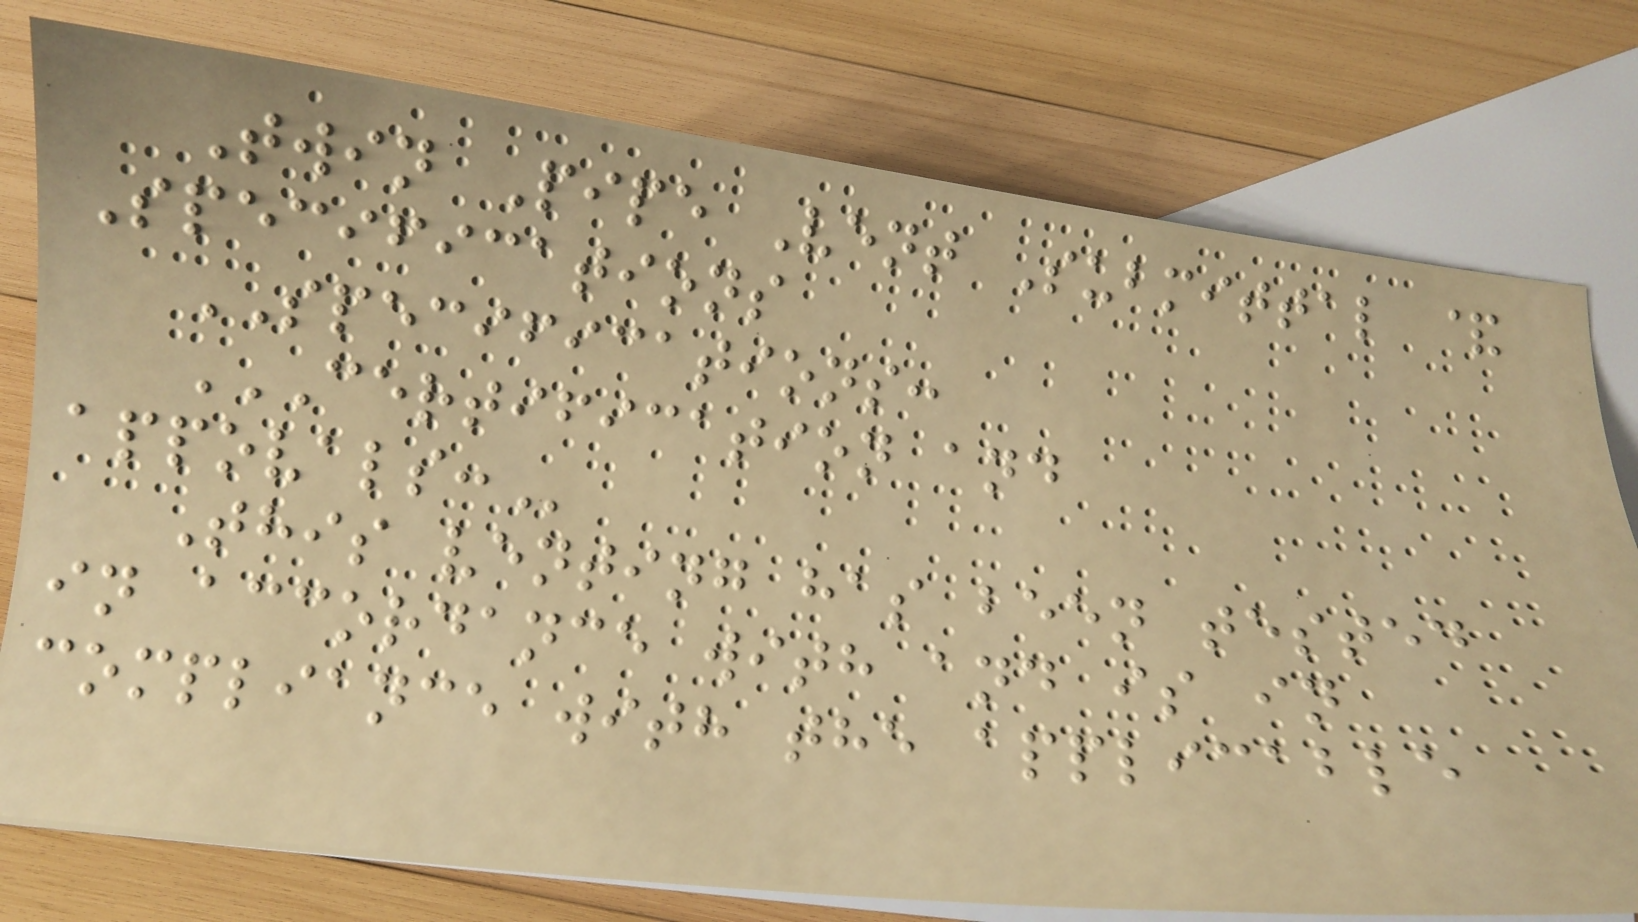Twin Pipe Vent Submittal &
Specifications
SPECIFICATIONS:
CERTIFICATION AND
APPOVALS:
This venting has been tested
in accordance with and is in
compliance with the applicable
